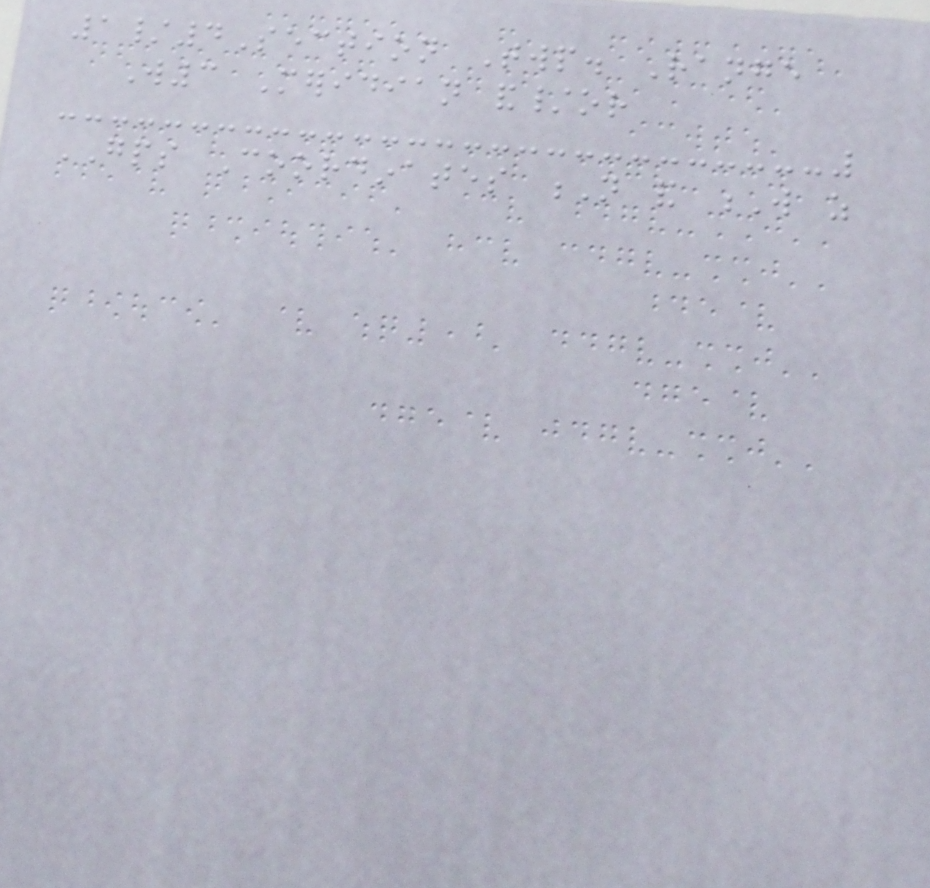1/4Section Twp. Range
W3 Meridian and/or
GPS Coordinates N and W as
